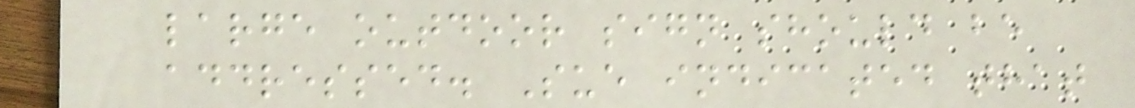large outdoor sign should be
addressed. Sue indicated that
